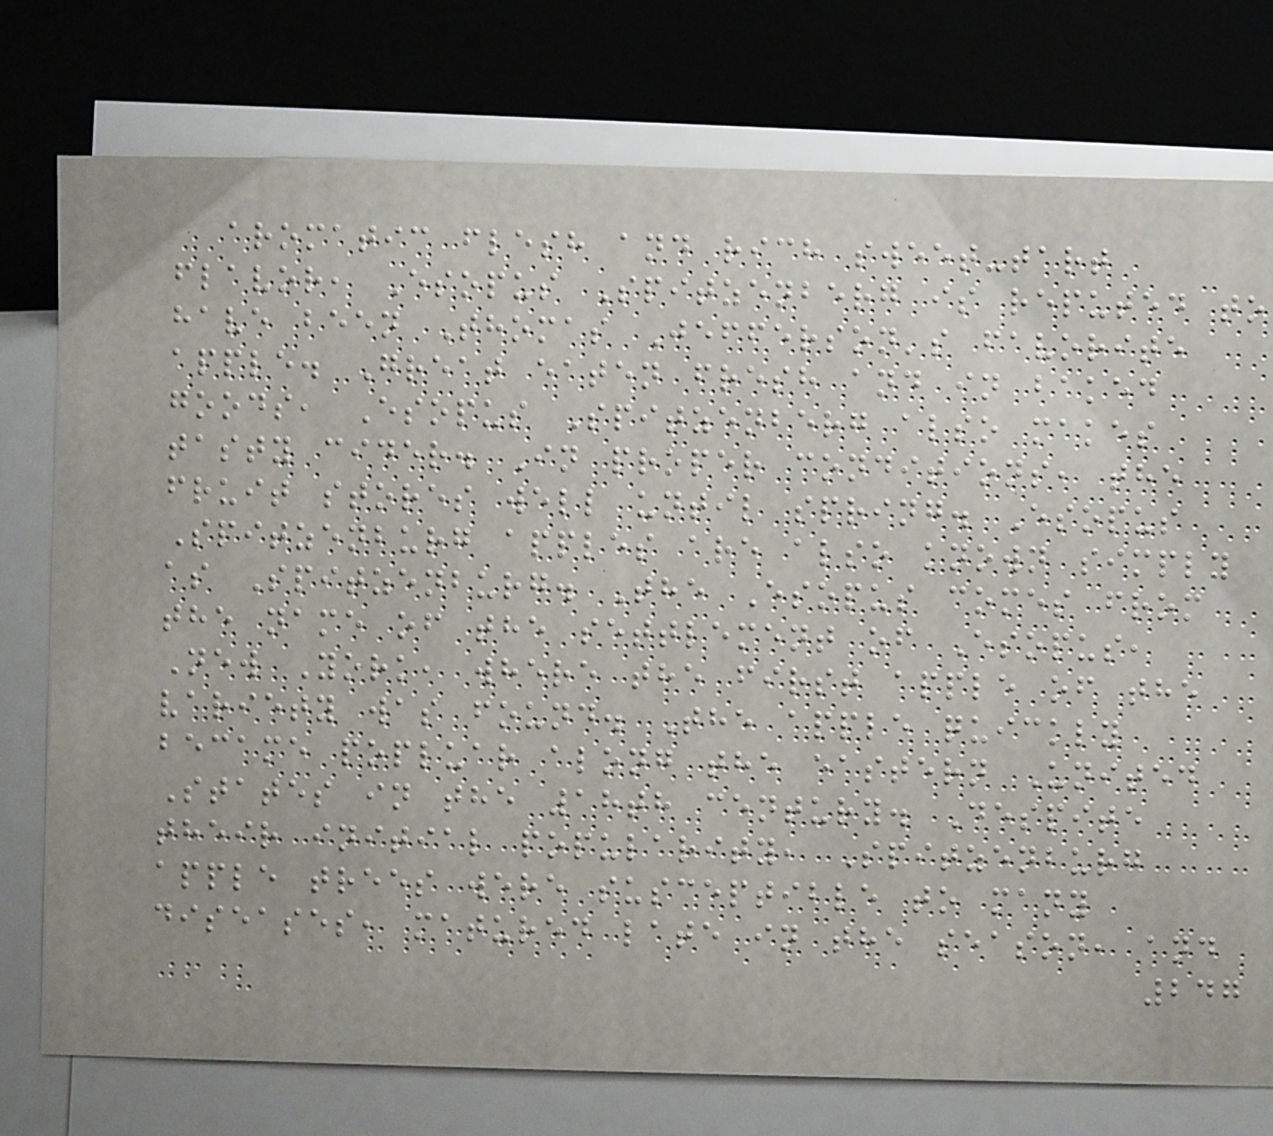aromatic flesh and rich sweet-tart
flavor, Esopus Spitzenberg is reputed to
have been Thomas Jefferson's favorite
apple. Great eaten fresh and in baked
goods, Esopus Spitzenberg also makes
tasty cider. In proper conditions, the
fruit stores well until spring. Esopus
Spitzenburg apples are also known simply
as Spitzenburg. The Esopus comes from
the name of the settlement of Esopus,
New York, where the first apple of the
variety was found. The apple quickly
became popluar along the eastern United
States in the 18th century. Despite
their initial popularity, Spitzenburg
apple trees were susceptible to many
diseases, matured late in the season, and
247
